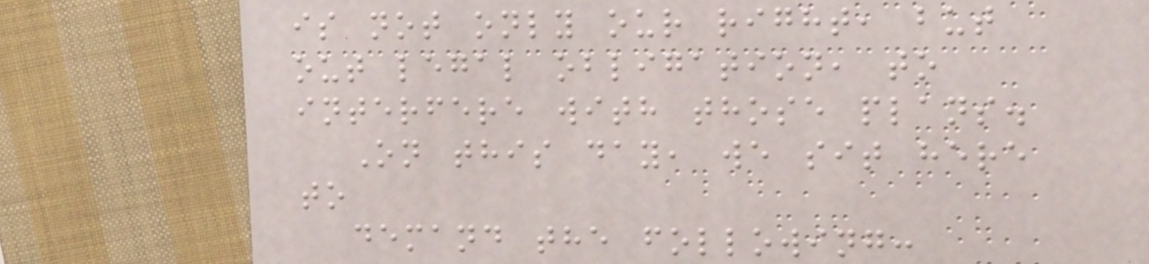is not only our right, but
out legal obligation, to
interfere with those plans.
On this day, we sit here
to
demand the following:
